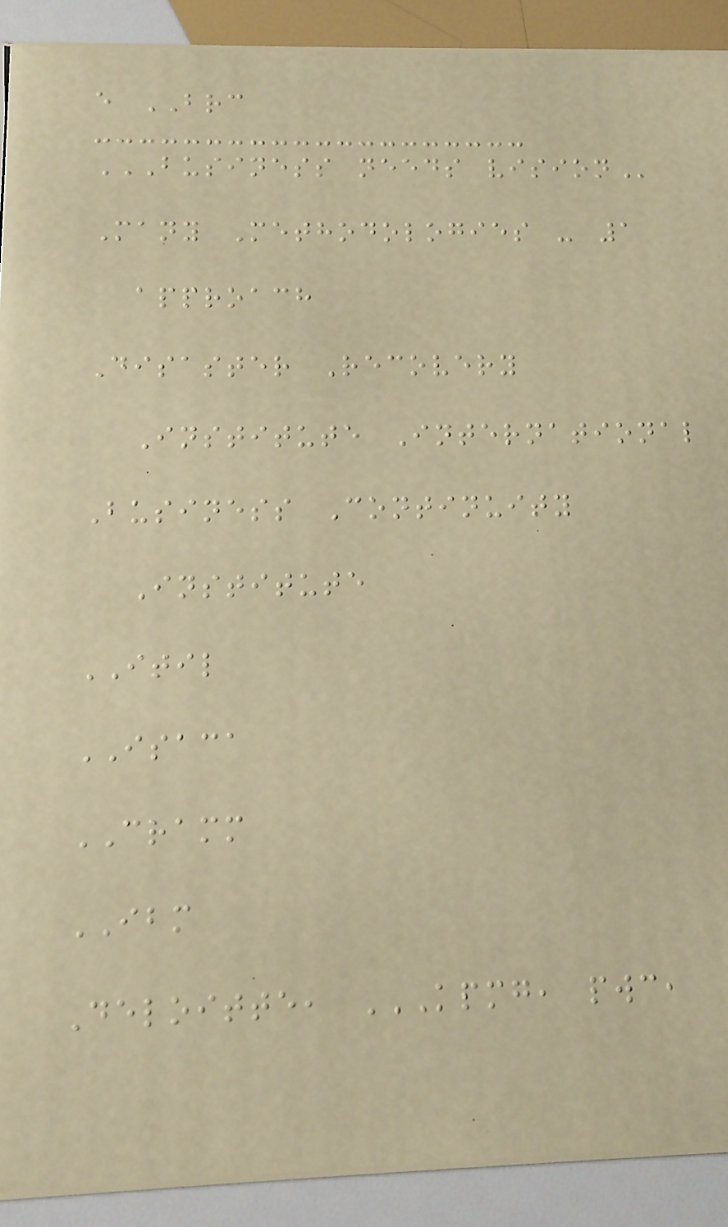e BRC
BUSINESS NEEDS VISION
Many Methodologies - 1
approach
Disaster Recovery
Institute International
Business Continuity
Institute
ITIL
ISACA
CRAMM
IBM
Deloitte, KPMG, PWC,
